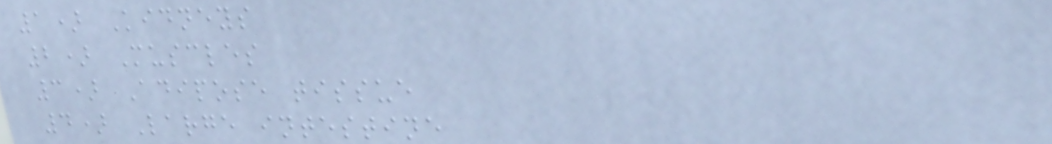1) Kidneys
2) Muscles
3) Adipose tissue
4) Large intestine
